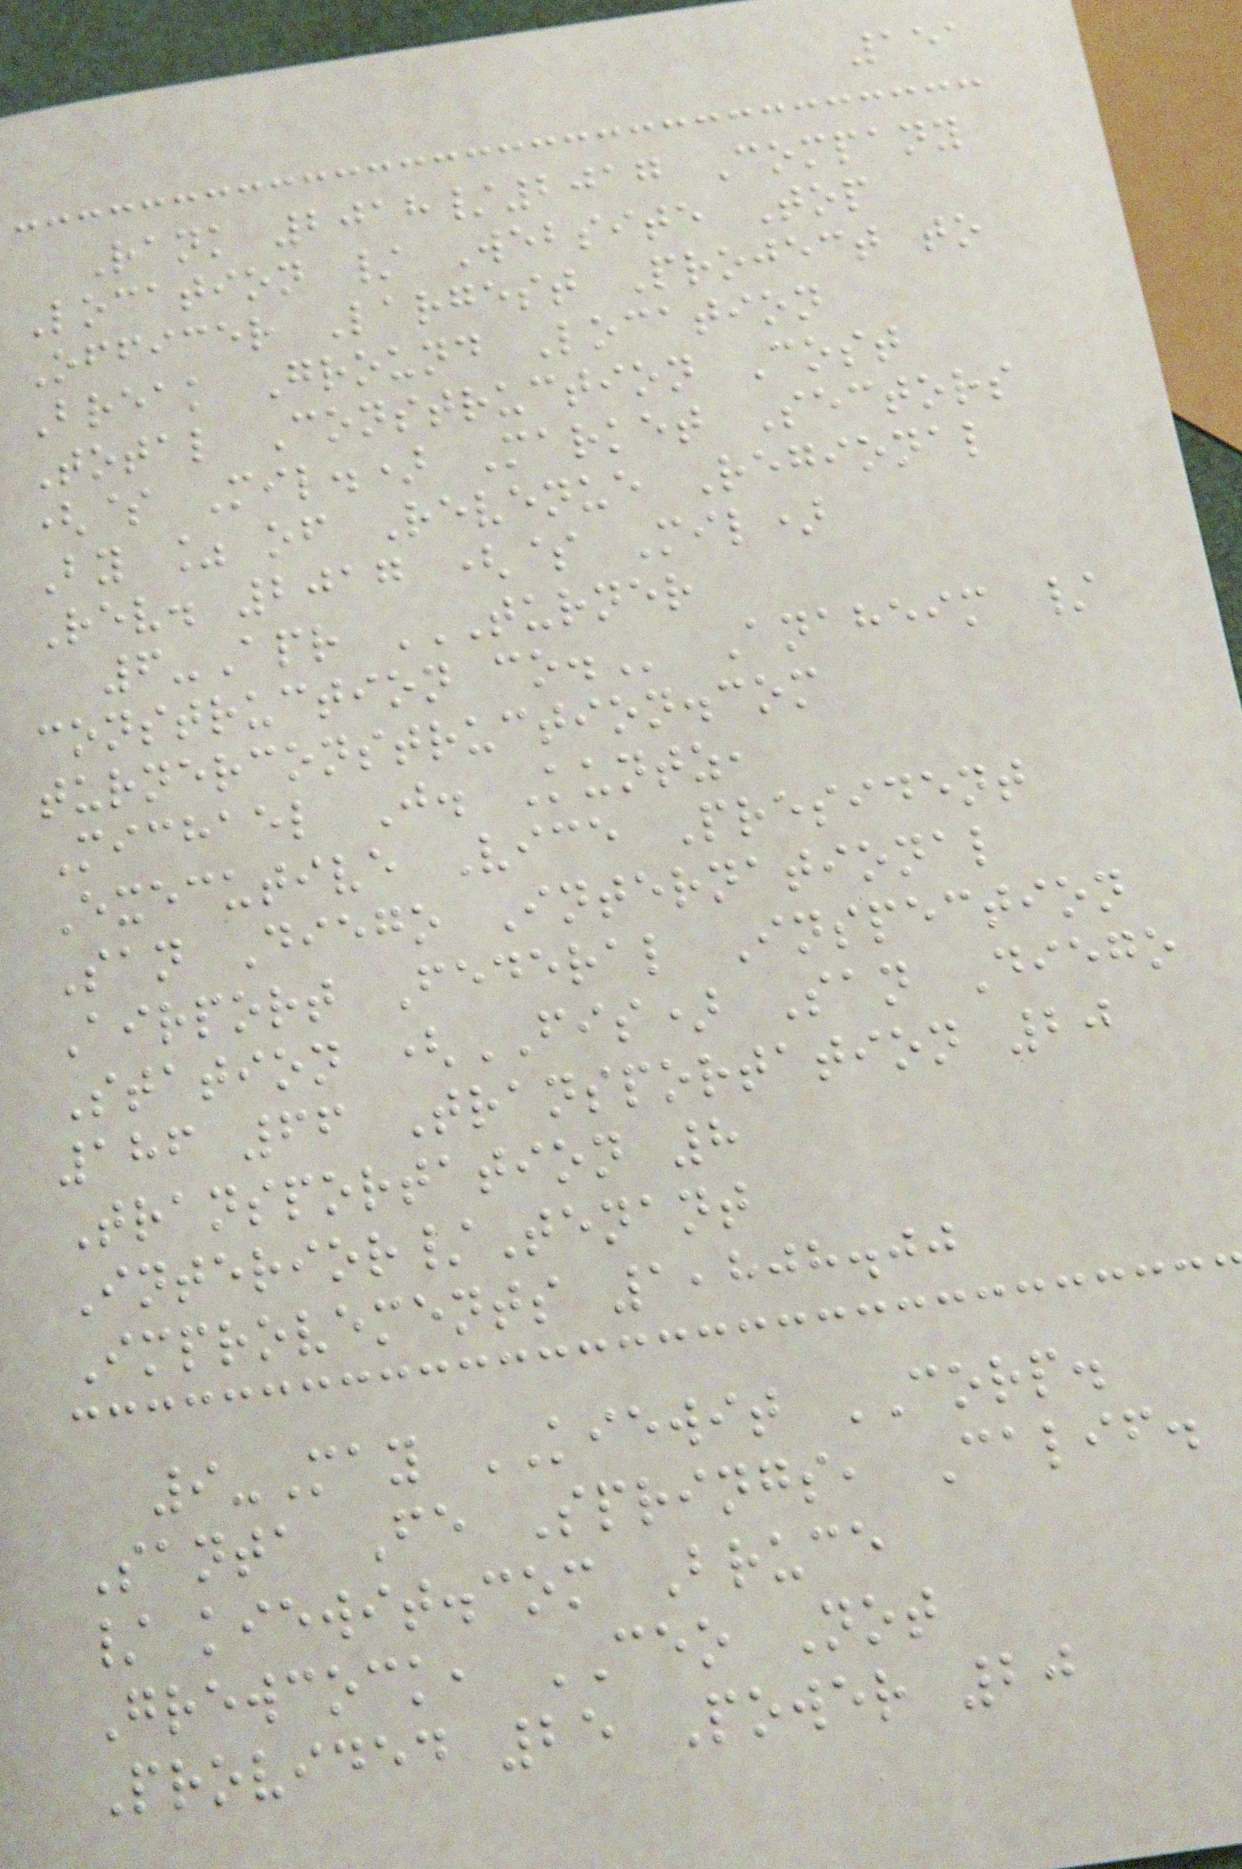151
Rank 2018/2017 Company
Location / Website Top
Officer Largest Project to
Break Ground Location
Total Construction Cost
($ Mil.) Market Sectors
By % of Revenue Regional
Rev. 2017 ($ Mil)
6-Apr TURNER
CONSTRUCTION CO. Anaheim /
turnerconstruction.com
Michael J. Kuntz,
Executive Vice President
San Diego International
Airport Federal Inspection
Station (FIS) San Diego
186 66 Transportation 20
Transportation 8
Interior/Tenant
Improvements 1,808.00
9-May KIEWIT CORP.
Santa Fe Springs, Calif.
/ kiewit.com Bruce
Grewcock, CEO Not
Provided 25 Power 20
